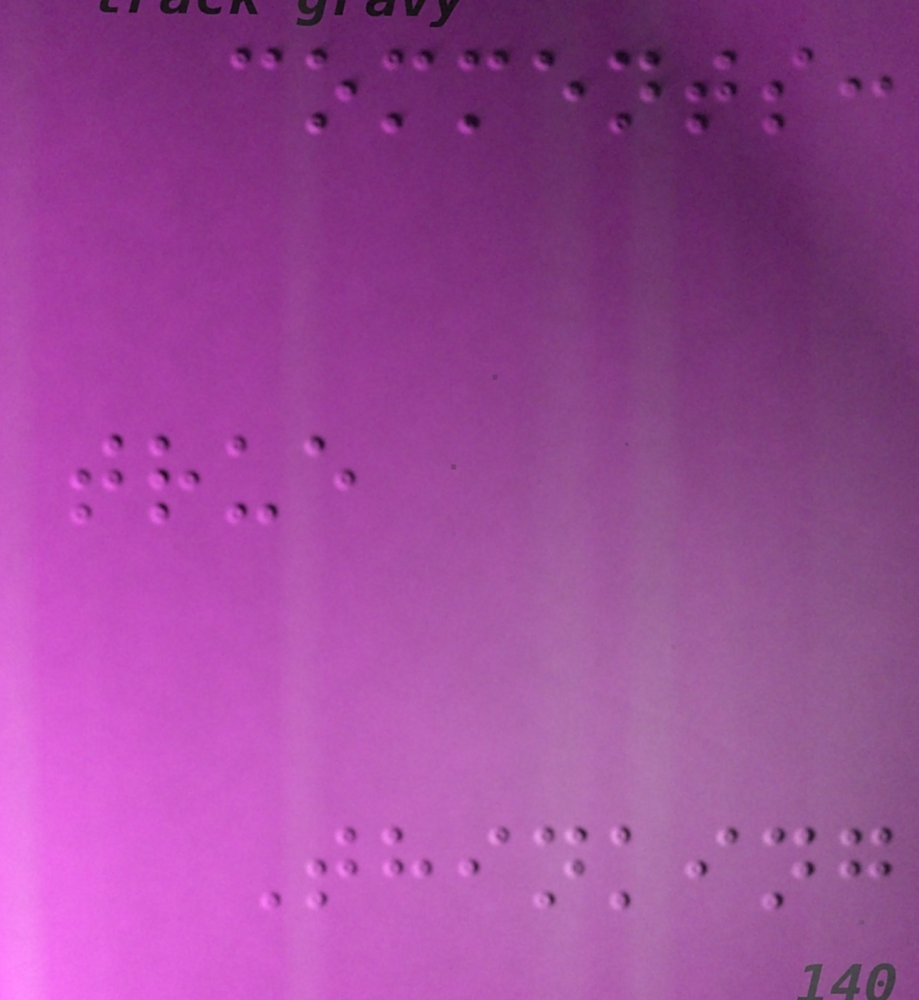comments:
true
Thinking
